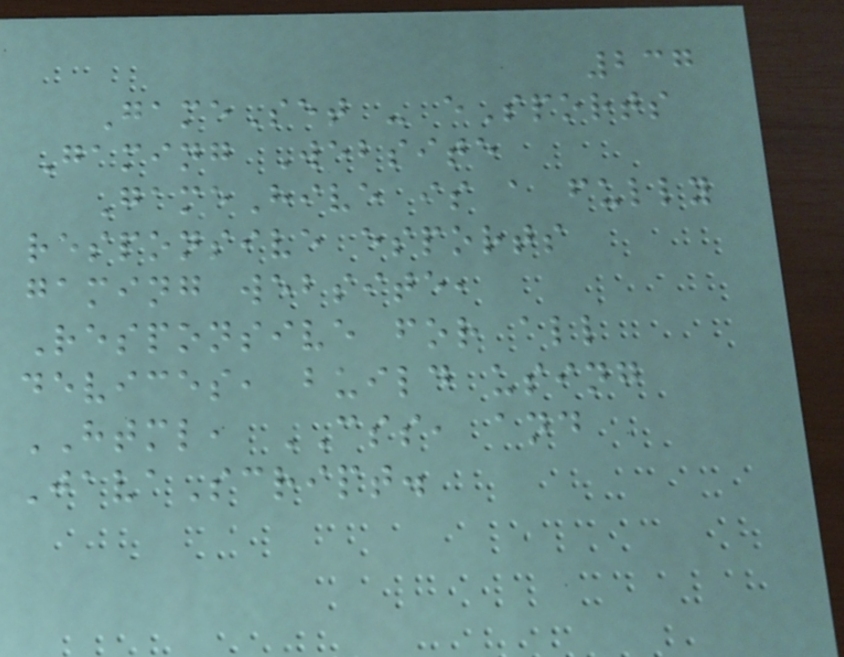237
GameSet - eSports
Gaming Website
GameHive is a fully
responsive esports
gaming website,
Responsive for all
devices, build using
HTML, CSS, and
JavaScript.
